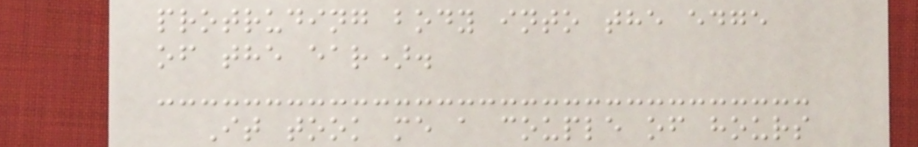protruding body into the edge
of the ear).
It took me a couple of hours
